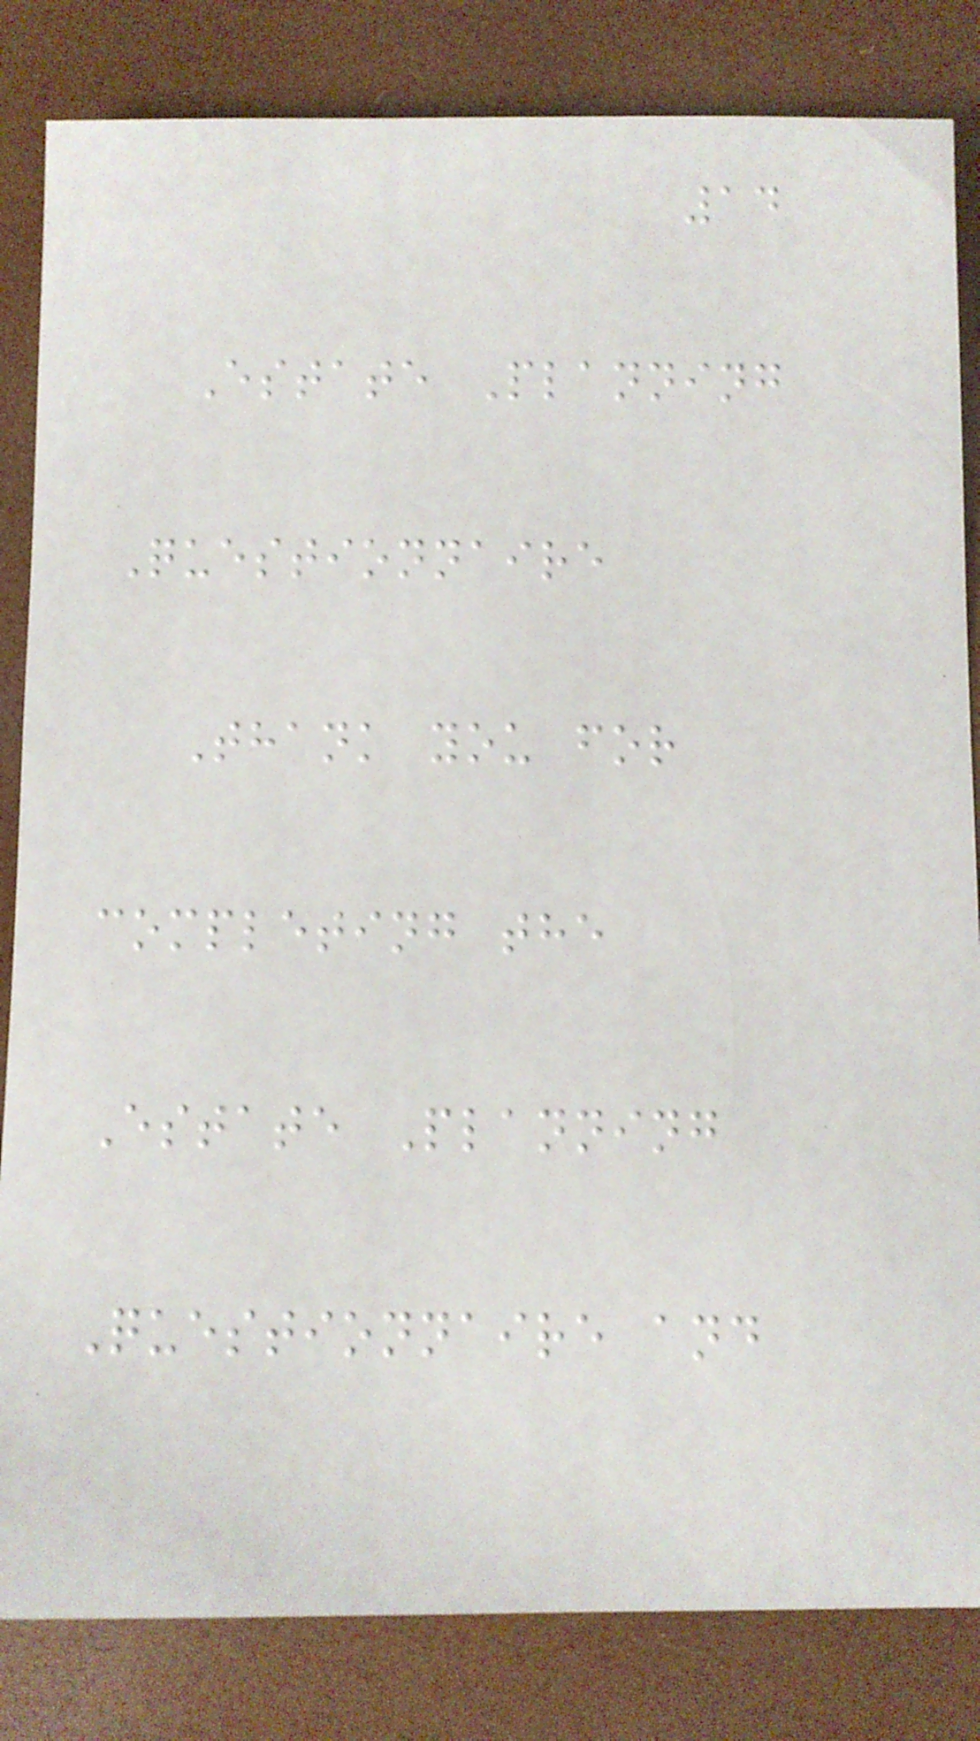14
Estate Planning
Questionnaire
Thank you for
completing the
Estate Planning
Questionnaire and
